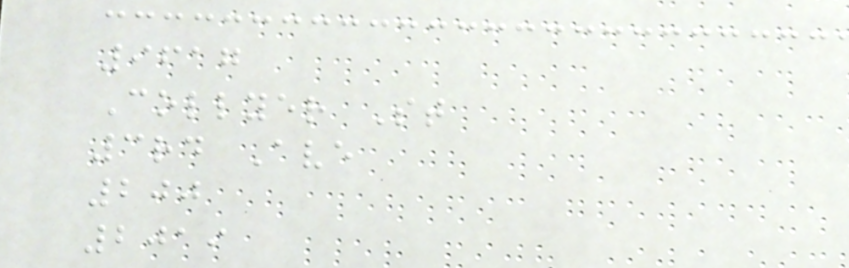9617
Collyer St
3rd Ave
200
2019
